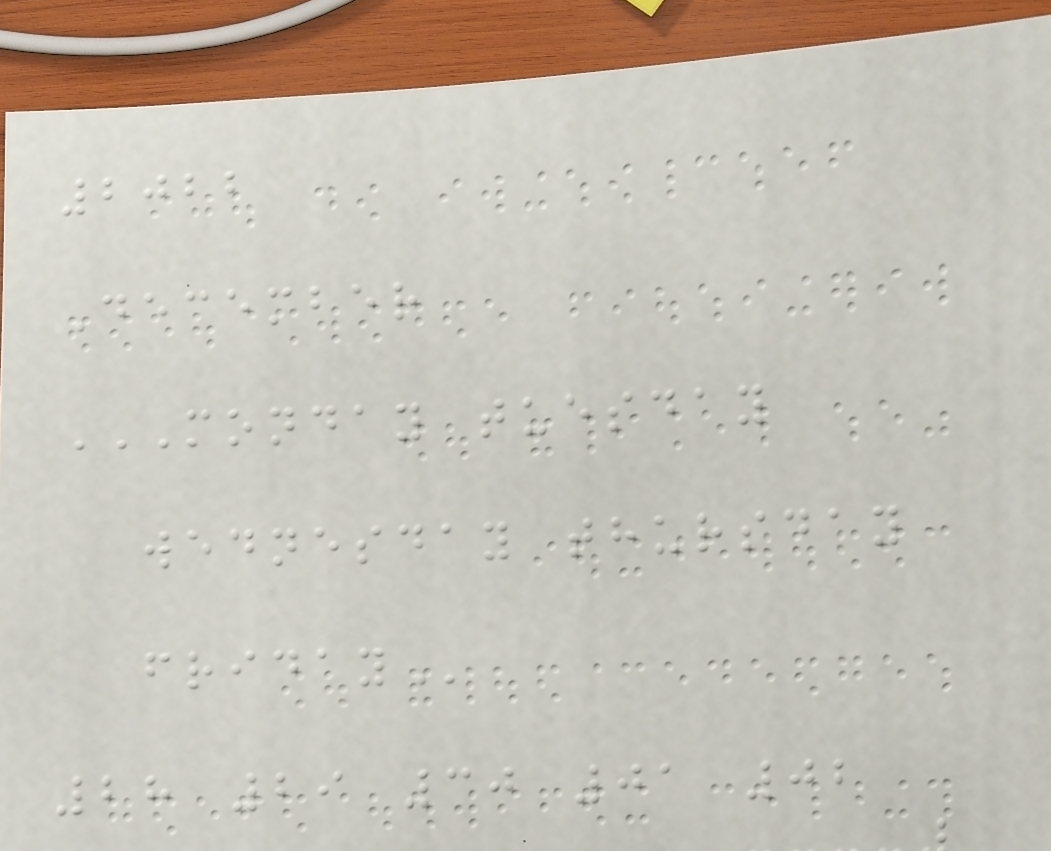2022
December
MONDAY TUESDAY
WEDNESDAY THURSDAY
FRIDAY
28 29 30 01 02
